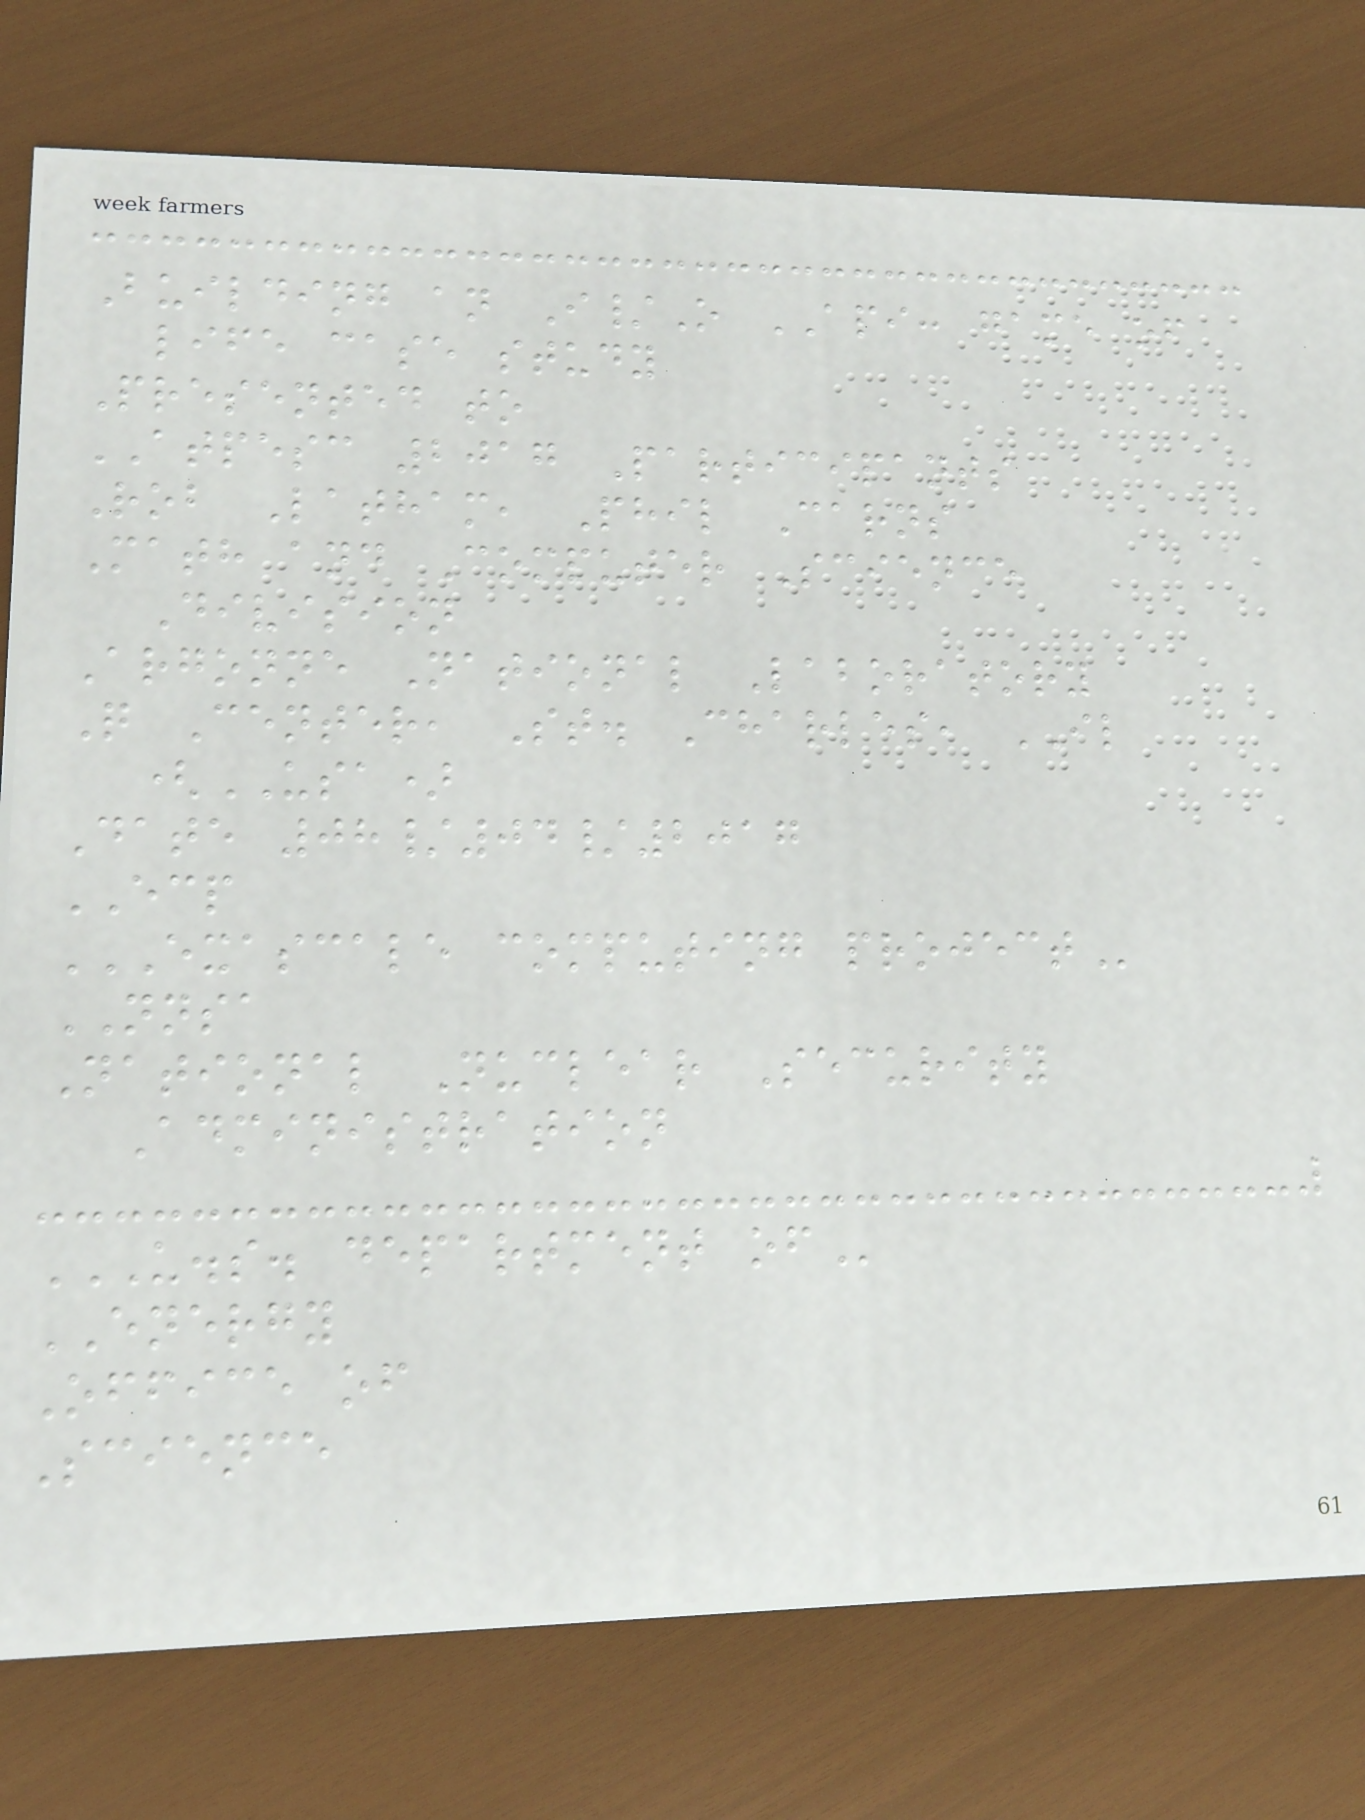Building an I/O API: game of
life case study
Presented to
ATPESC 2017 Participants
Rob Latham, Phil Carns
Math and Computer Science
Division
Argonne National Laboratory
Q Center, St. Charles, IL
(USA)
Date 08/04/2017
ECP
EXASCALE COMPUTING PROJECT
NNSA
National Nuclear Security
Administration
U.S. DEPARTMENT OF
ENERGY
Office of
Science
